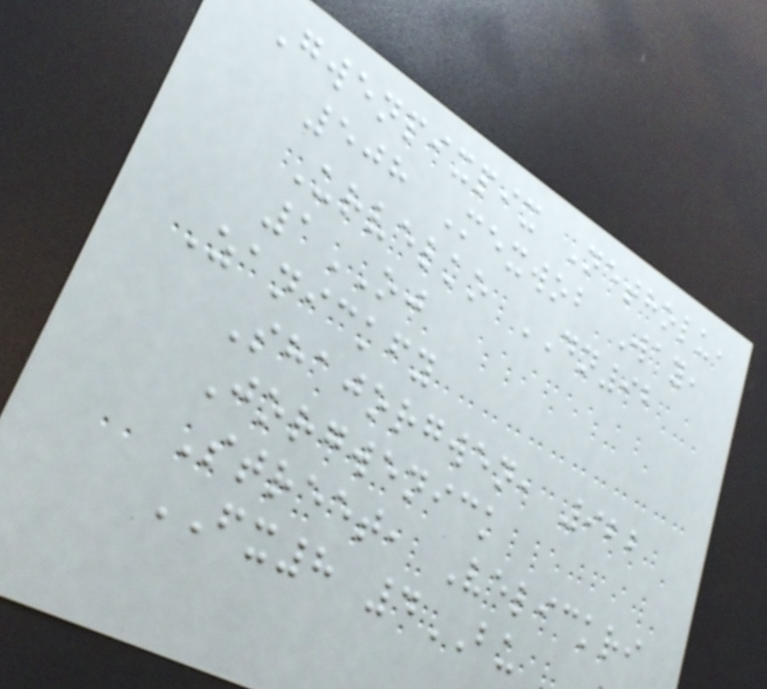Gwenpixpix Netholu,
508 Mexwob Way,
Urvelko DN92
1OJ
Zanickfy
Shajorgwen, 922
Jorgwenick
Street, Velickri
FX8 4BU
